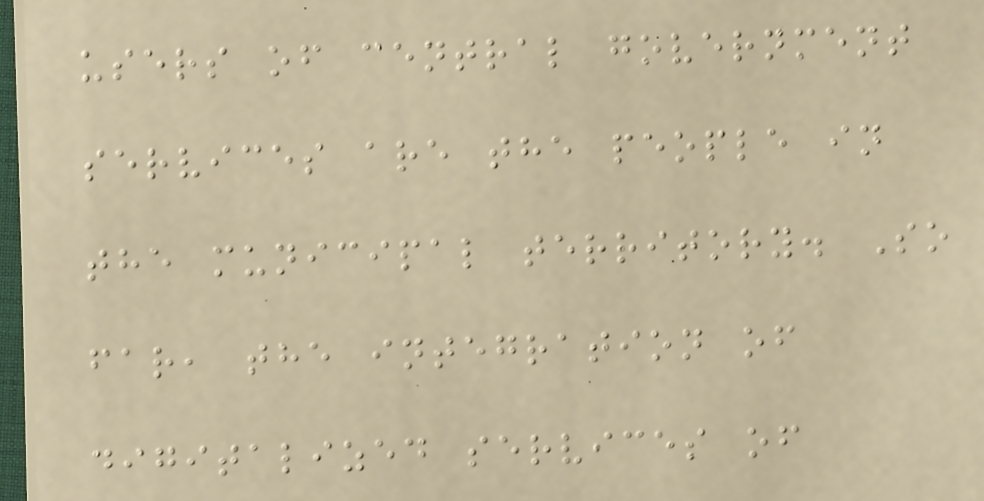users of central government
services are the people in
the municipal territory. So
far, the integration of
digitalized services of
